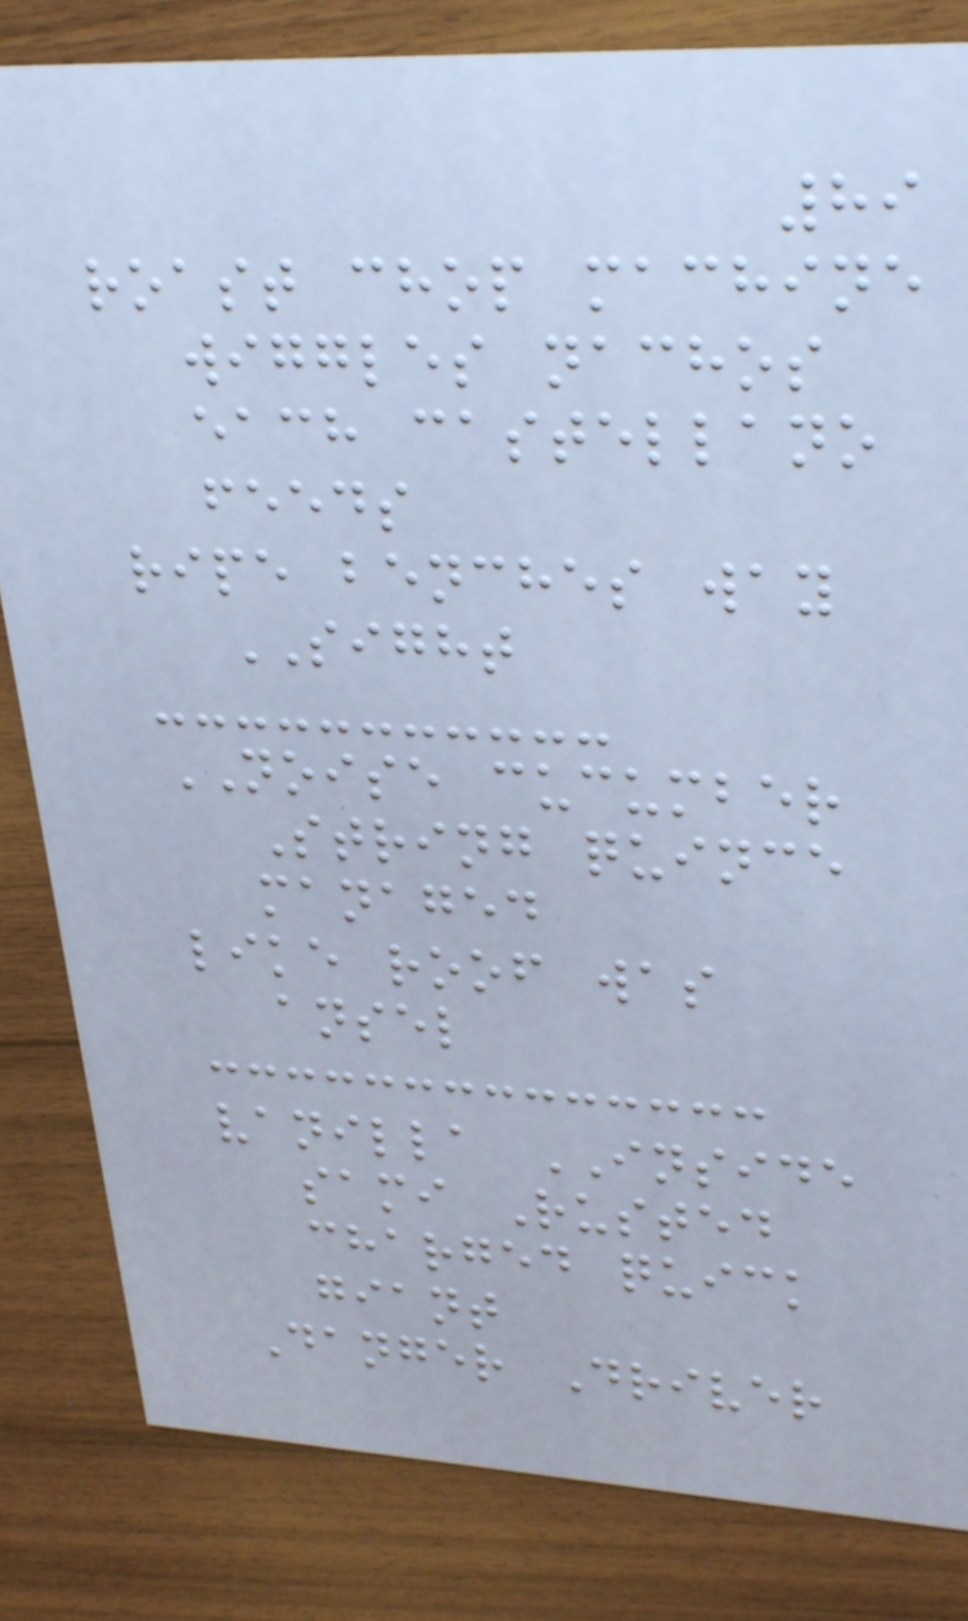89
roast chop machine
wiggles nachos
each castellano
feeds
ripe benches way
SIGHT
NOISE cucumber
String quince
managed
like roof was
ansel
vanilla INSIDE
sami Rusted
charged quick
giant
Danger Driver
